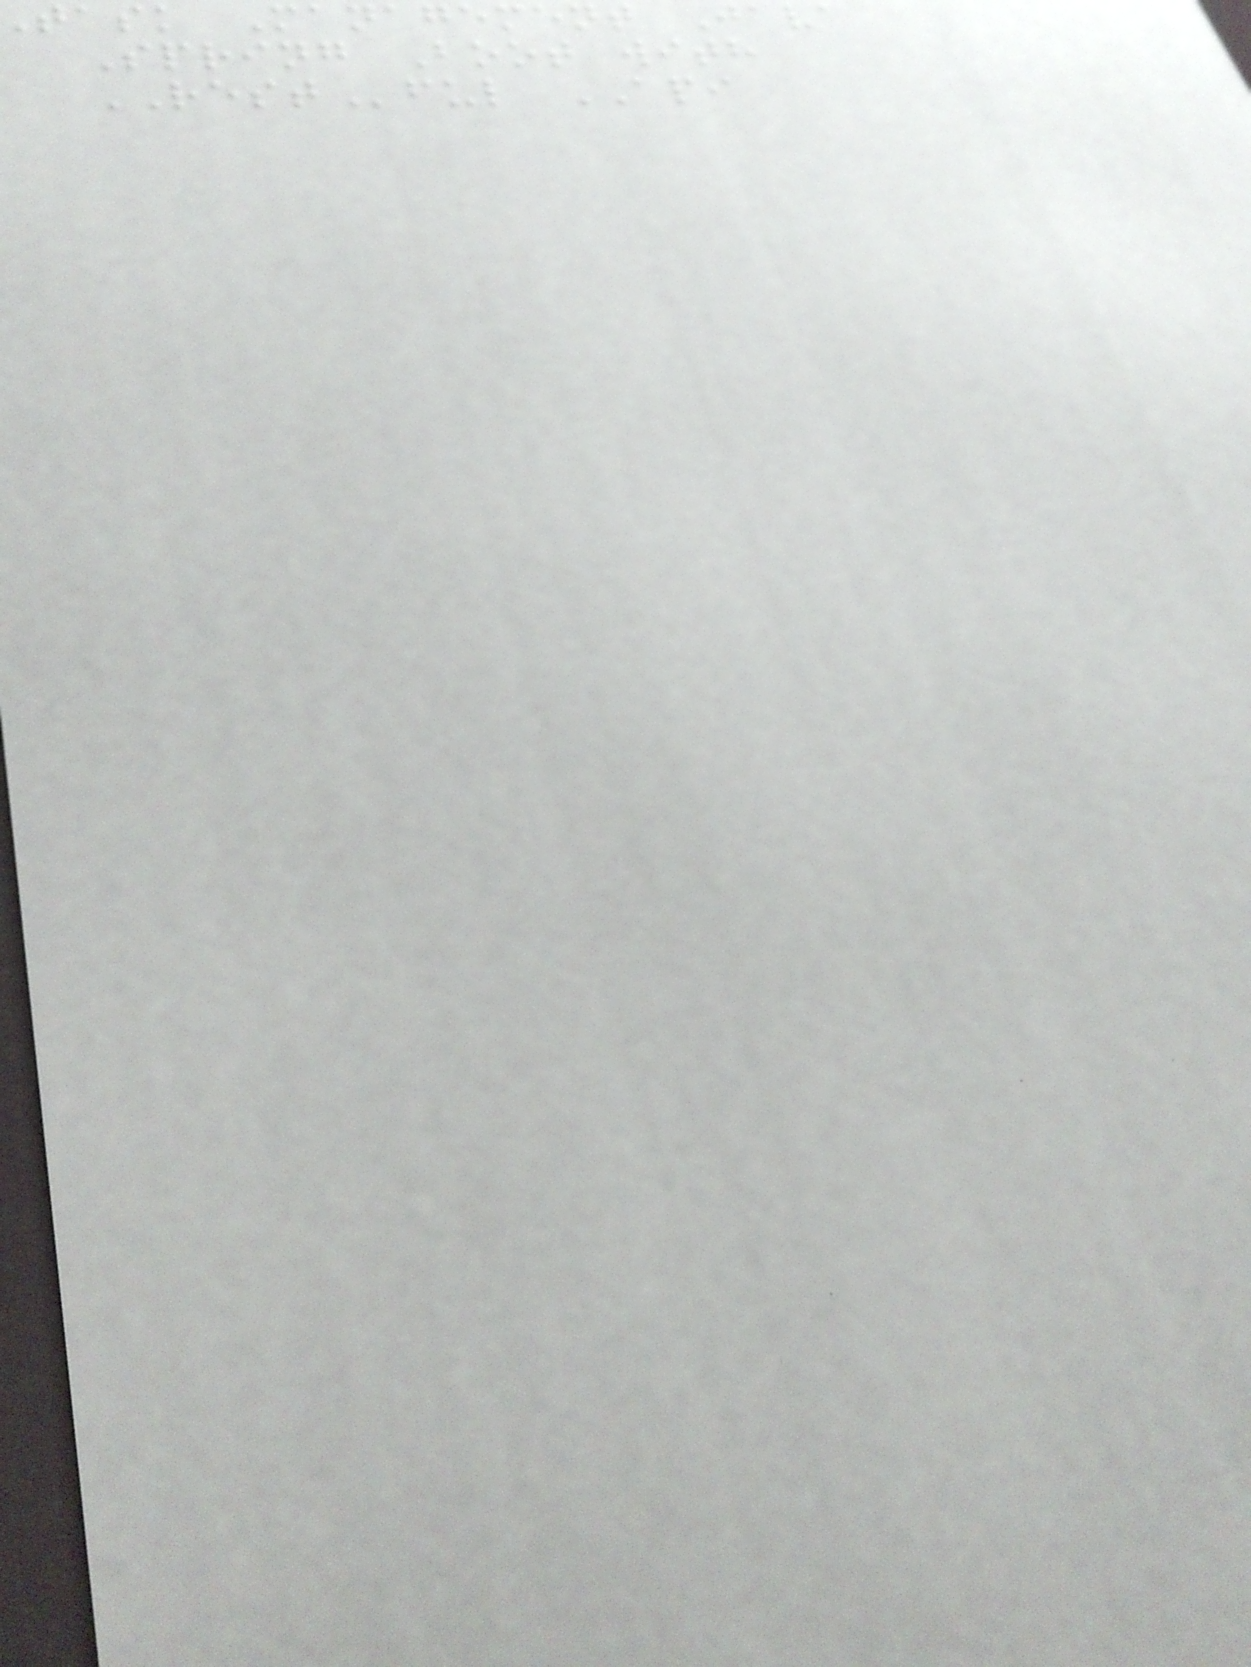task Management Java
Spring Boot with
RESTful API
